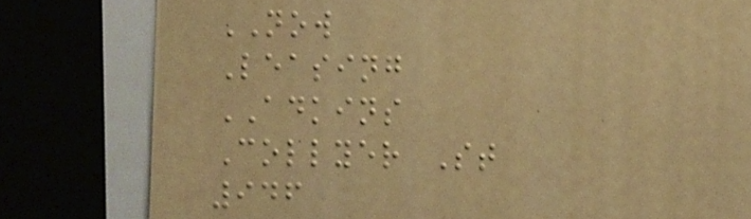NOW
Leasing
ADKINS
Collyer St
946
